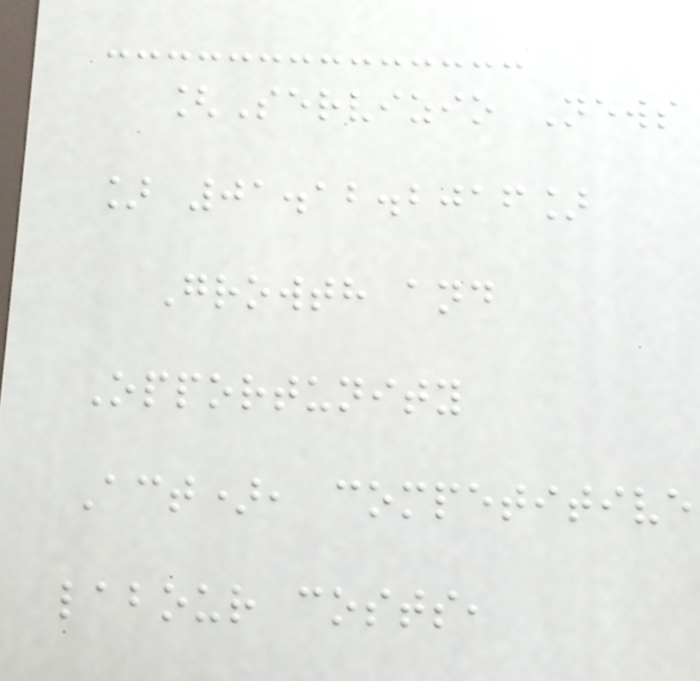[Servizio News
] 01.12.2016]
Growth and
Opportunity
Act), competitive
labour costs,
